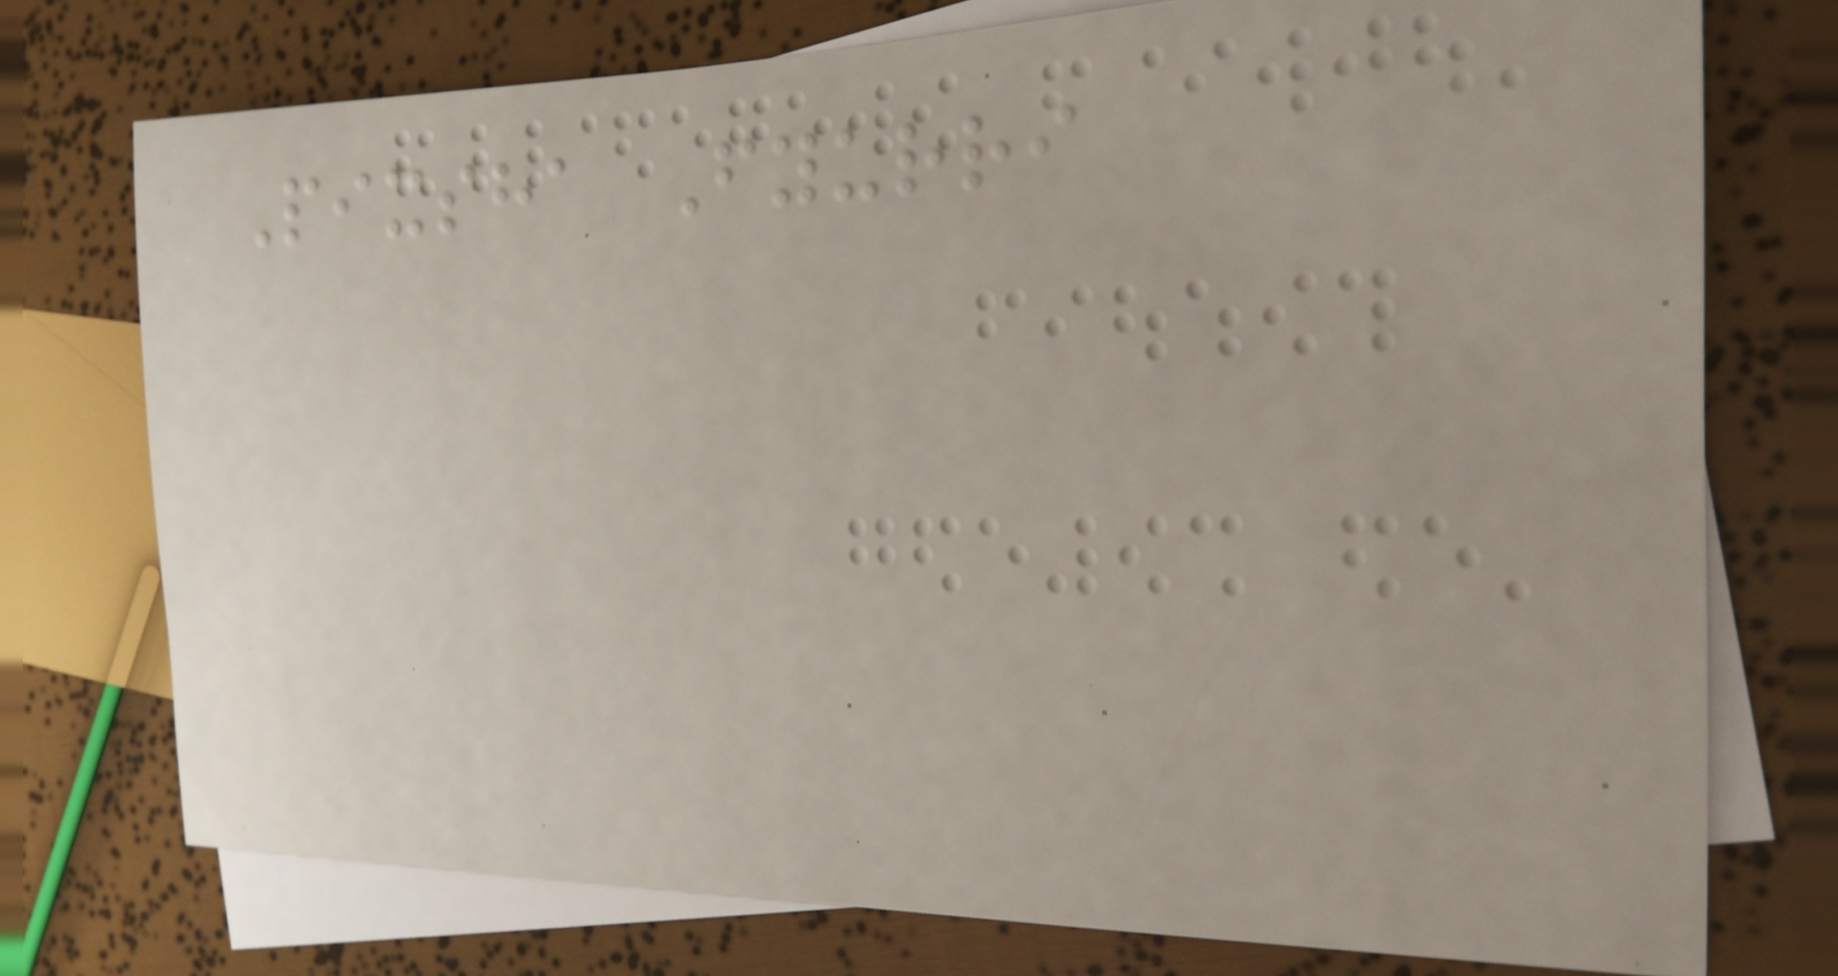Pixsha Fyurri
